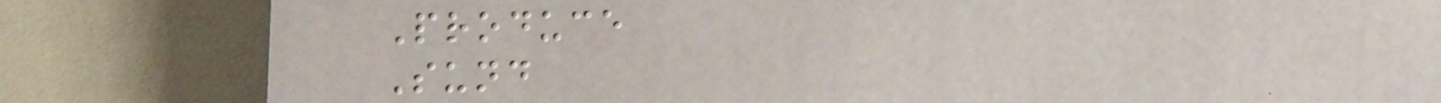Produce
Sund
